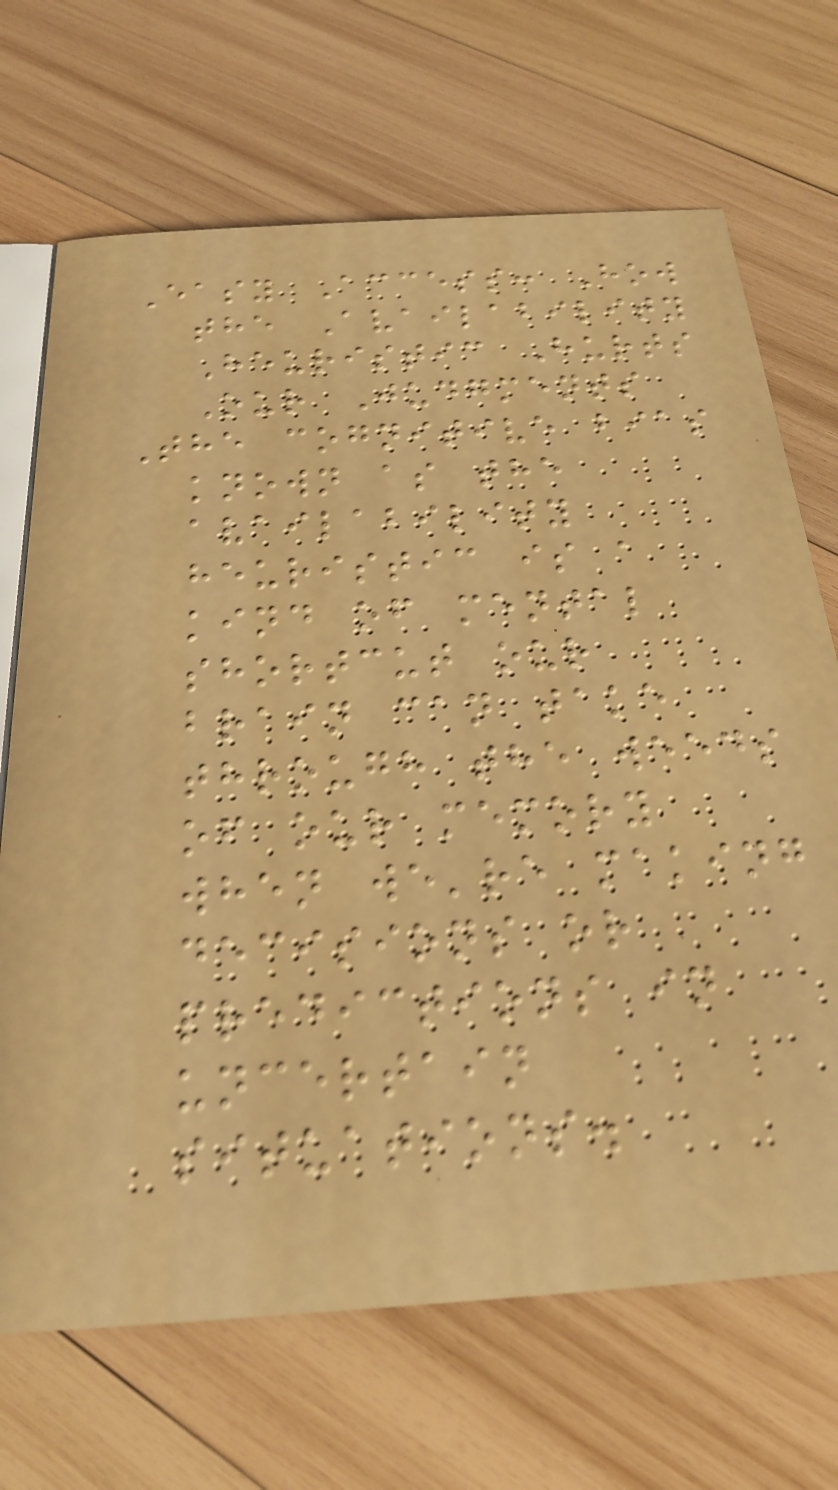Easy Access: How
the Availability
Heuristic Hurts
Our Judgments
The cognitive bias
known as the
availability
heuristic is a
kind of mental
shortcut our
brain can take
through the weeds
of our memory
when we're making
decisions or
predictions in
uncertain
situations.
